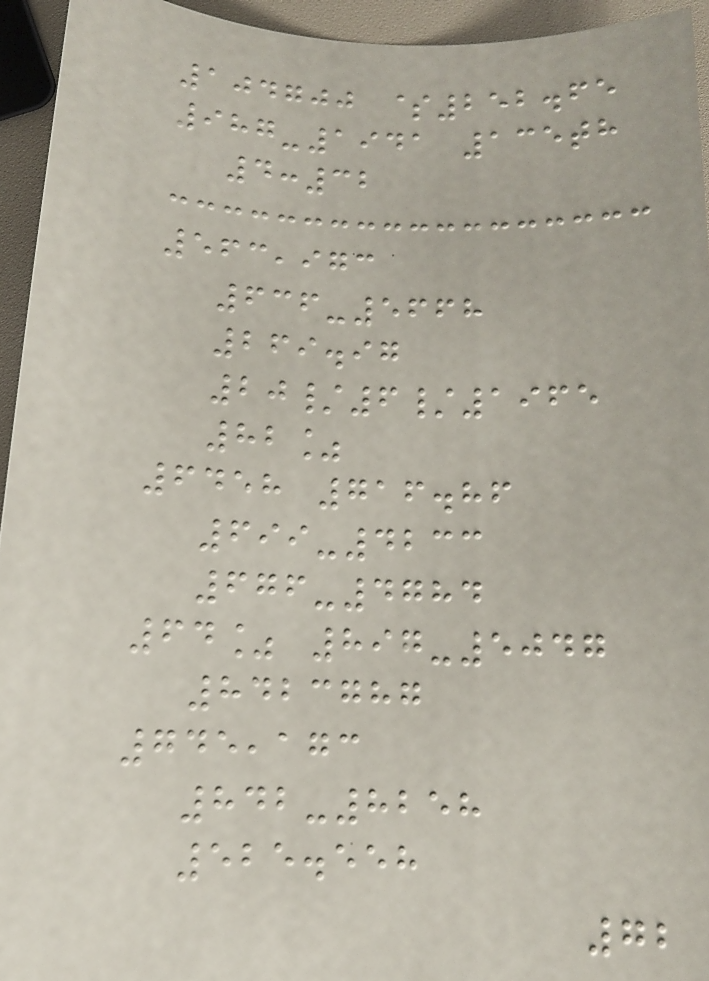104700 $252.65
987-1941 135th
4:32
563,973
636-5668
269.97
20/6/1965
82%
6458 716.86
699-4233
676-4784
64% 897-5047
8423787
745,173
842-8258
525.558
72
